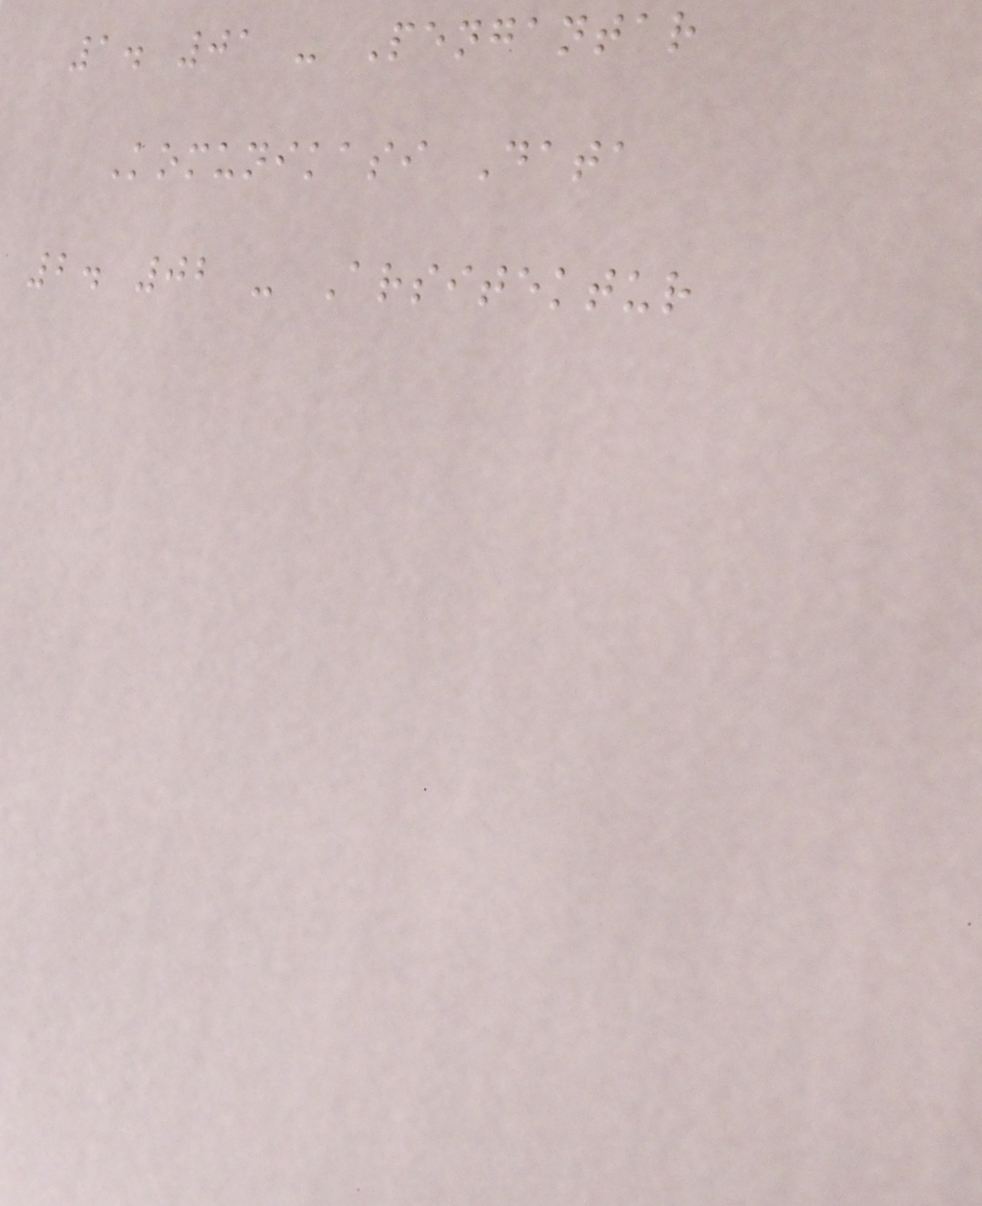1. 01 - Pengantar
Komunikasi Data
2. 02 - Arsitektur
